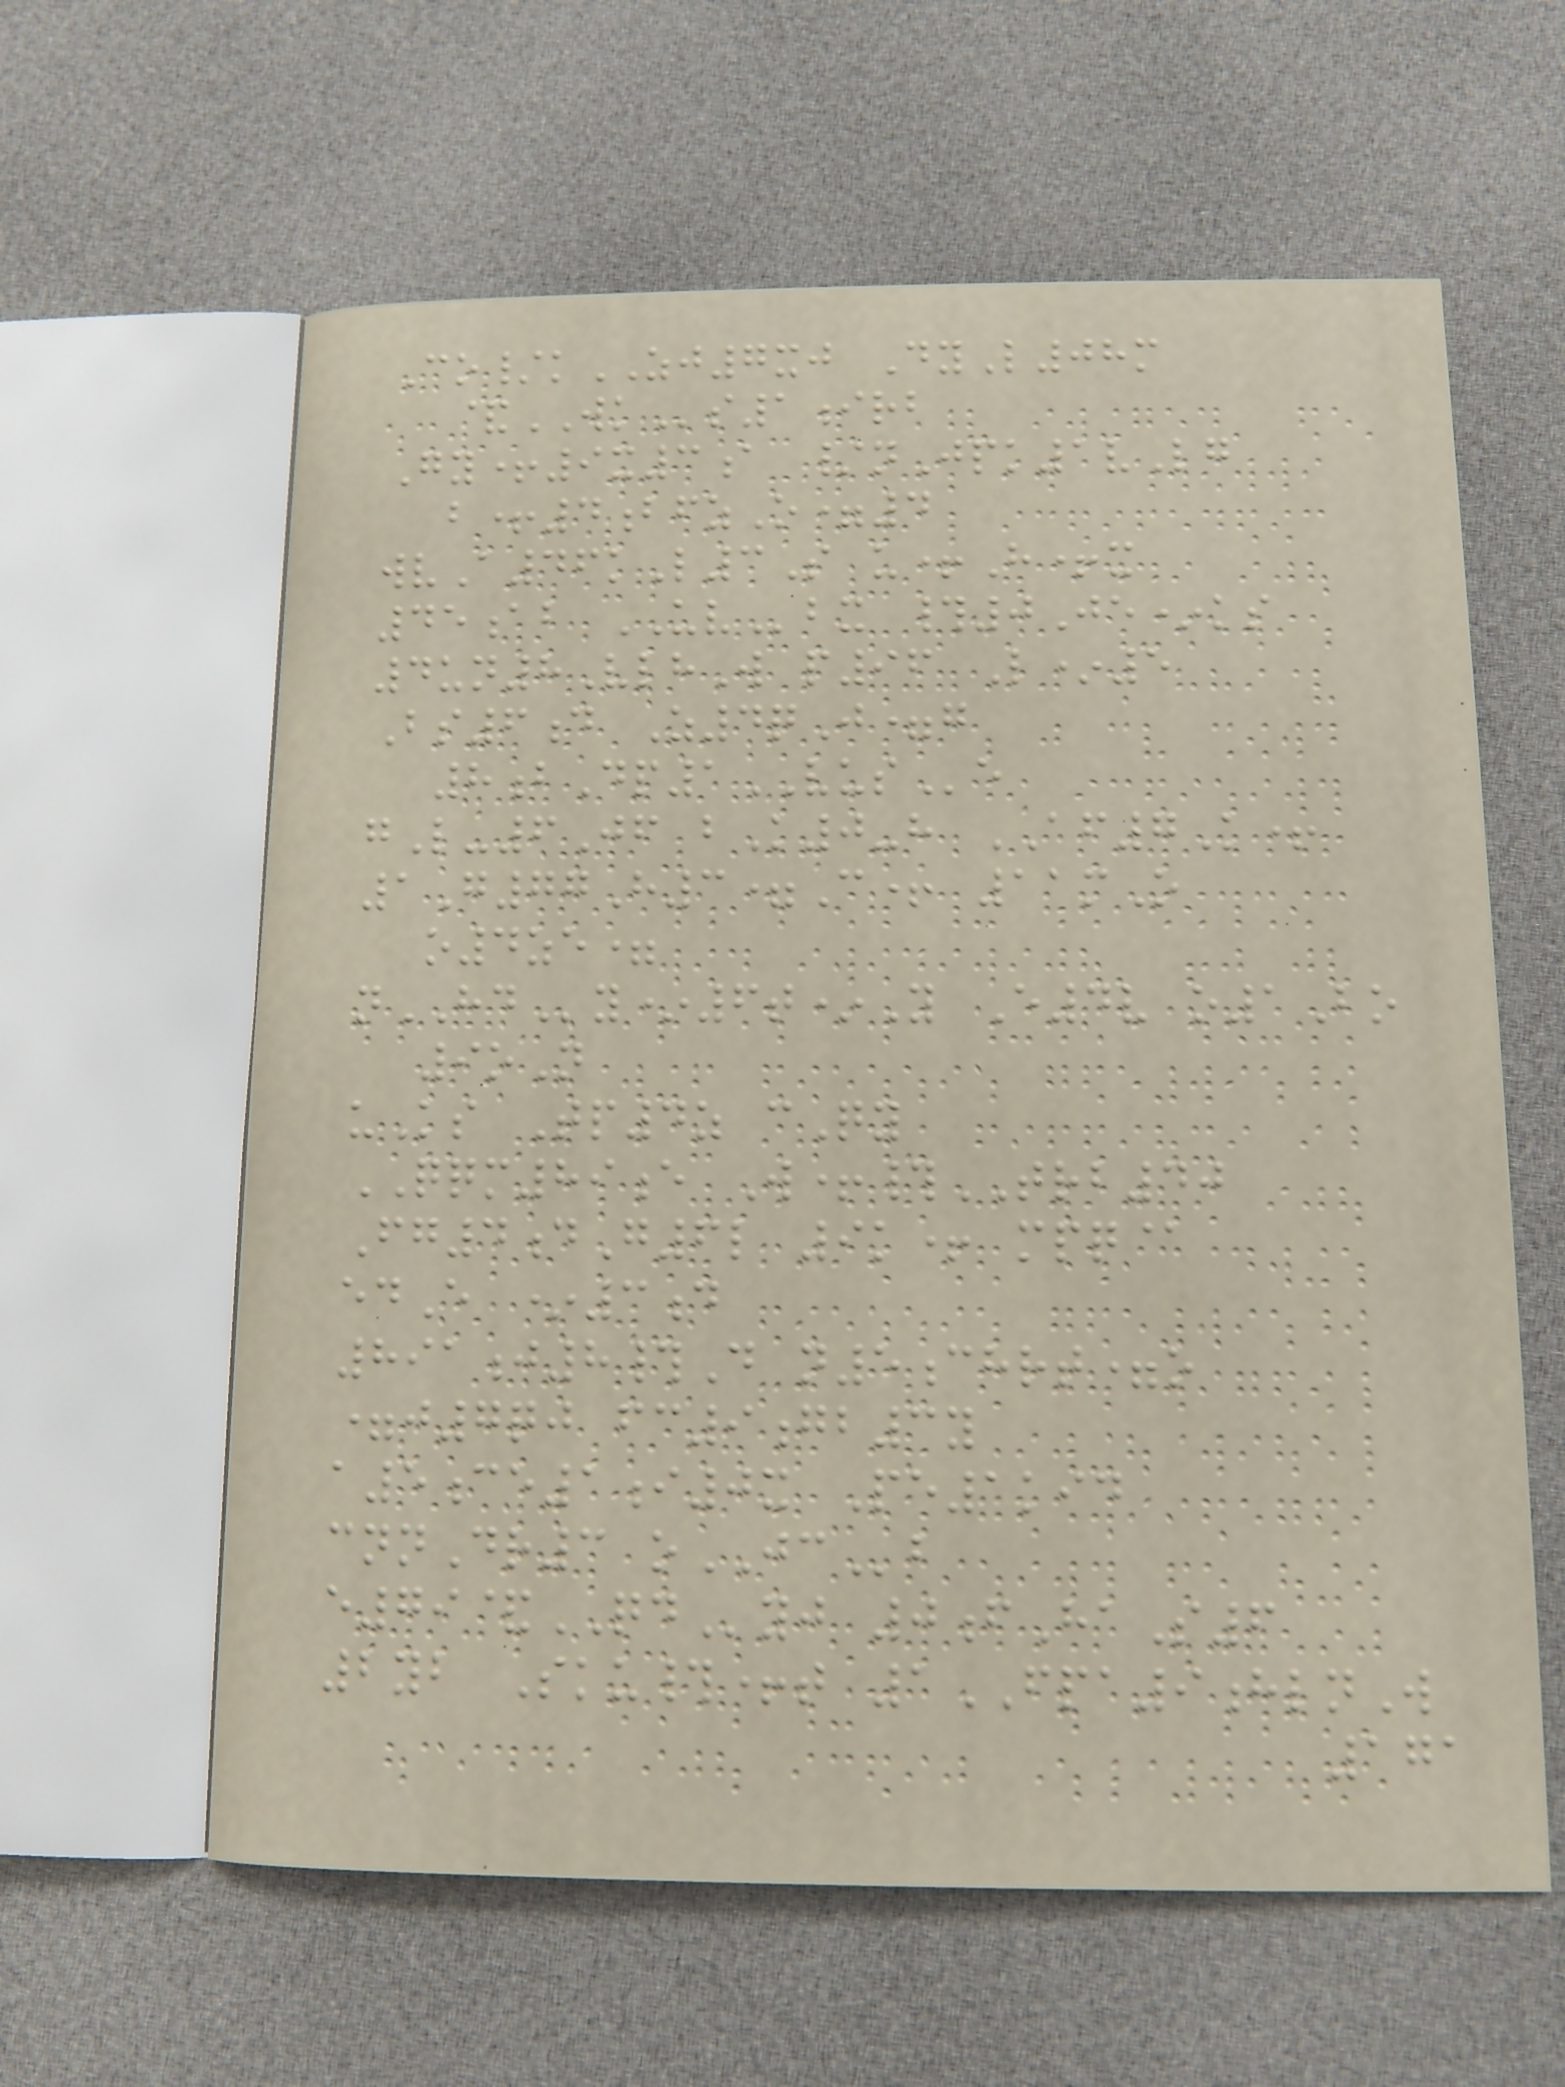Co/kZJ7xj DyL08m
&WKs1irb
Gy+9x3a /nJpk1vLg
b+4bfzO=4
wvA46kL3S u+H+x
45ab UVbx #0Je*ks
4un8VlhW p96 L*5
Bs6d Z4qJ=g
8bDp1VUSe
gL-6Jf bK0-h AF7K+
1G77H3=C+ 11mO
o4ze=
nHDy*6t*Y E4v o1Bo
9oN
uKs Tp4z cQy
QQM89e W+#TRB40
Fg4dG6l 9k+ mpq@
edE *3d
891j8#D n5chrt=o
=j7qj fc9gb3y
a5ce1i0x Pe1kid
cnnDr3 oJCb
e79&QDyj 0fHaS6
2yb Sku#+t 1FPA9hlnW
171
